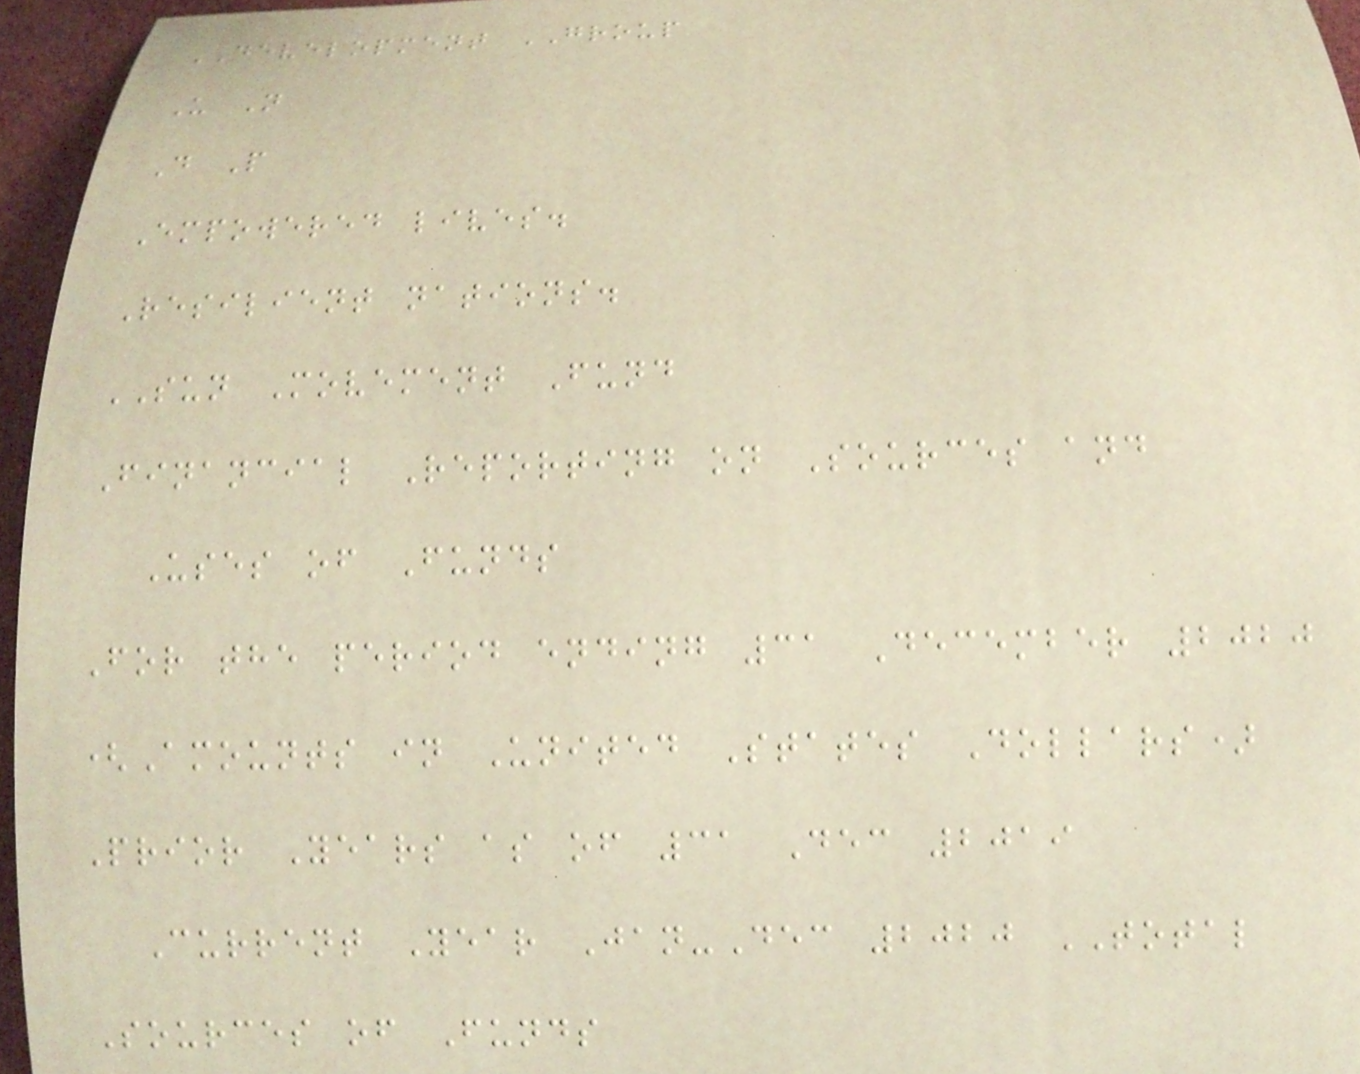DEVELOPMENT GROUP
U N
D P
Empowered lives.
Resilient nations.
SUN Movement Fund
Financial Reporting on Sources and
Uses of Funds
For the period ending 31 December 2020
(Amounts in United States Dollars)
Prior Years as of 31 Dec 2019
Current Year Jan-Dec 2020 TOTAL
Sources of Funds
